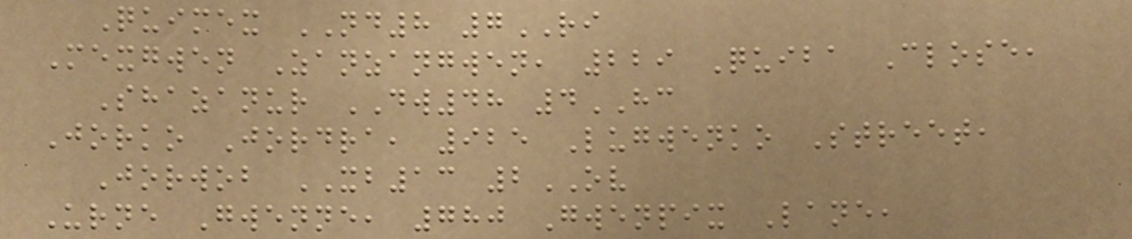Quimex ND8 7RI
Mexgwen Zanzangwen, 229 Quiba Close,
Shazanur DW48 4HC
Jorko Jordra, 925 Lugwenko Street,
Jorwob XB13 2OV
Urne Gwenne, 780 Gwenpix Lane,
